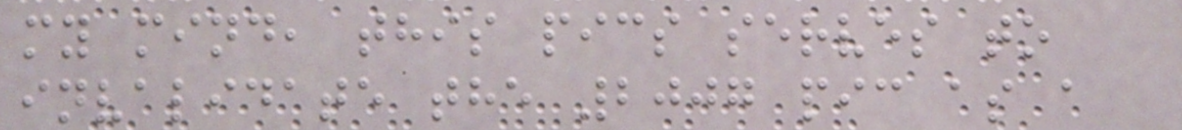my mind, this pics serves to
invalidate the 2007 pic as a
